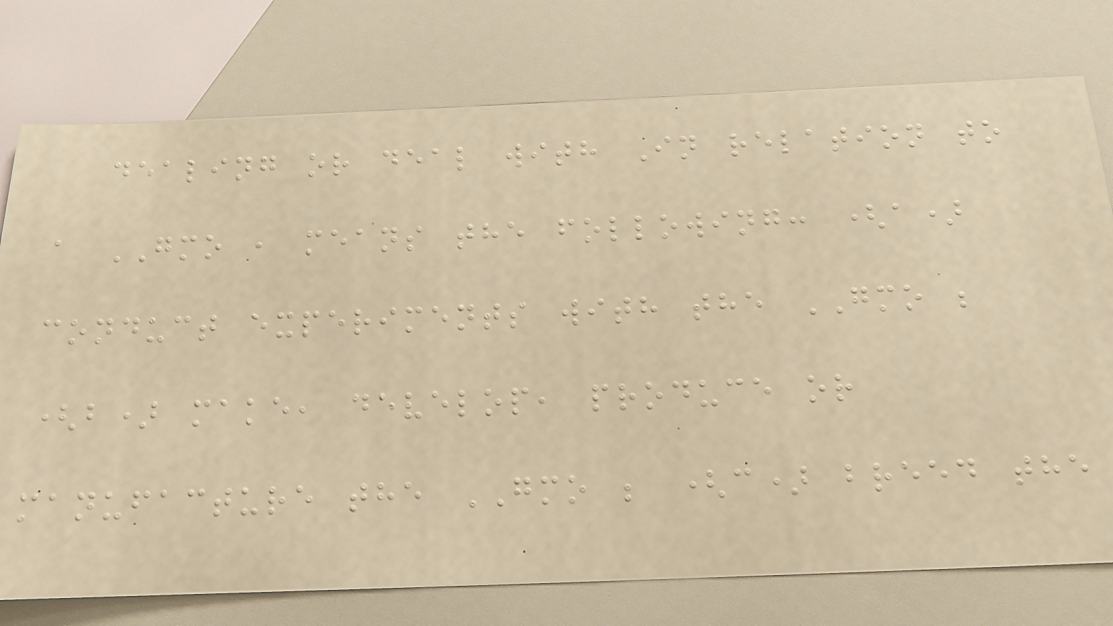dealing or deal with In relation to
a GMO , means the following: (a)
conduct experiments with the GMO ;
(b) make, develop, produce or
manufacture the GMO ; (c) breed the
